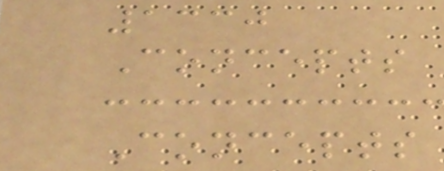1330
Concepts
Concepts
